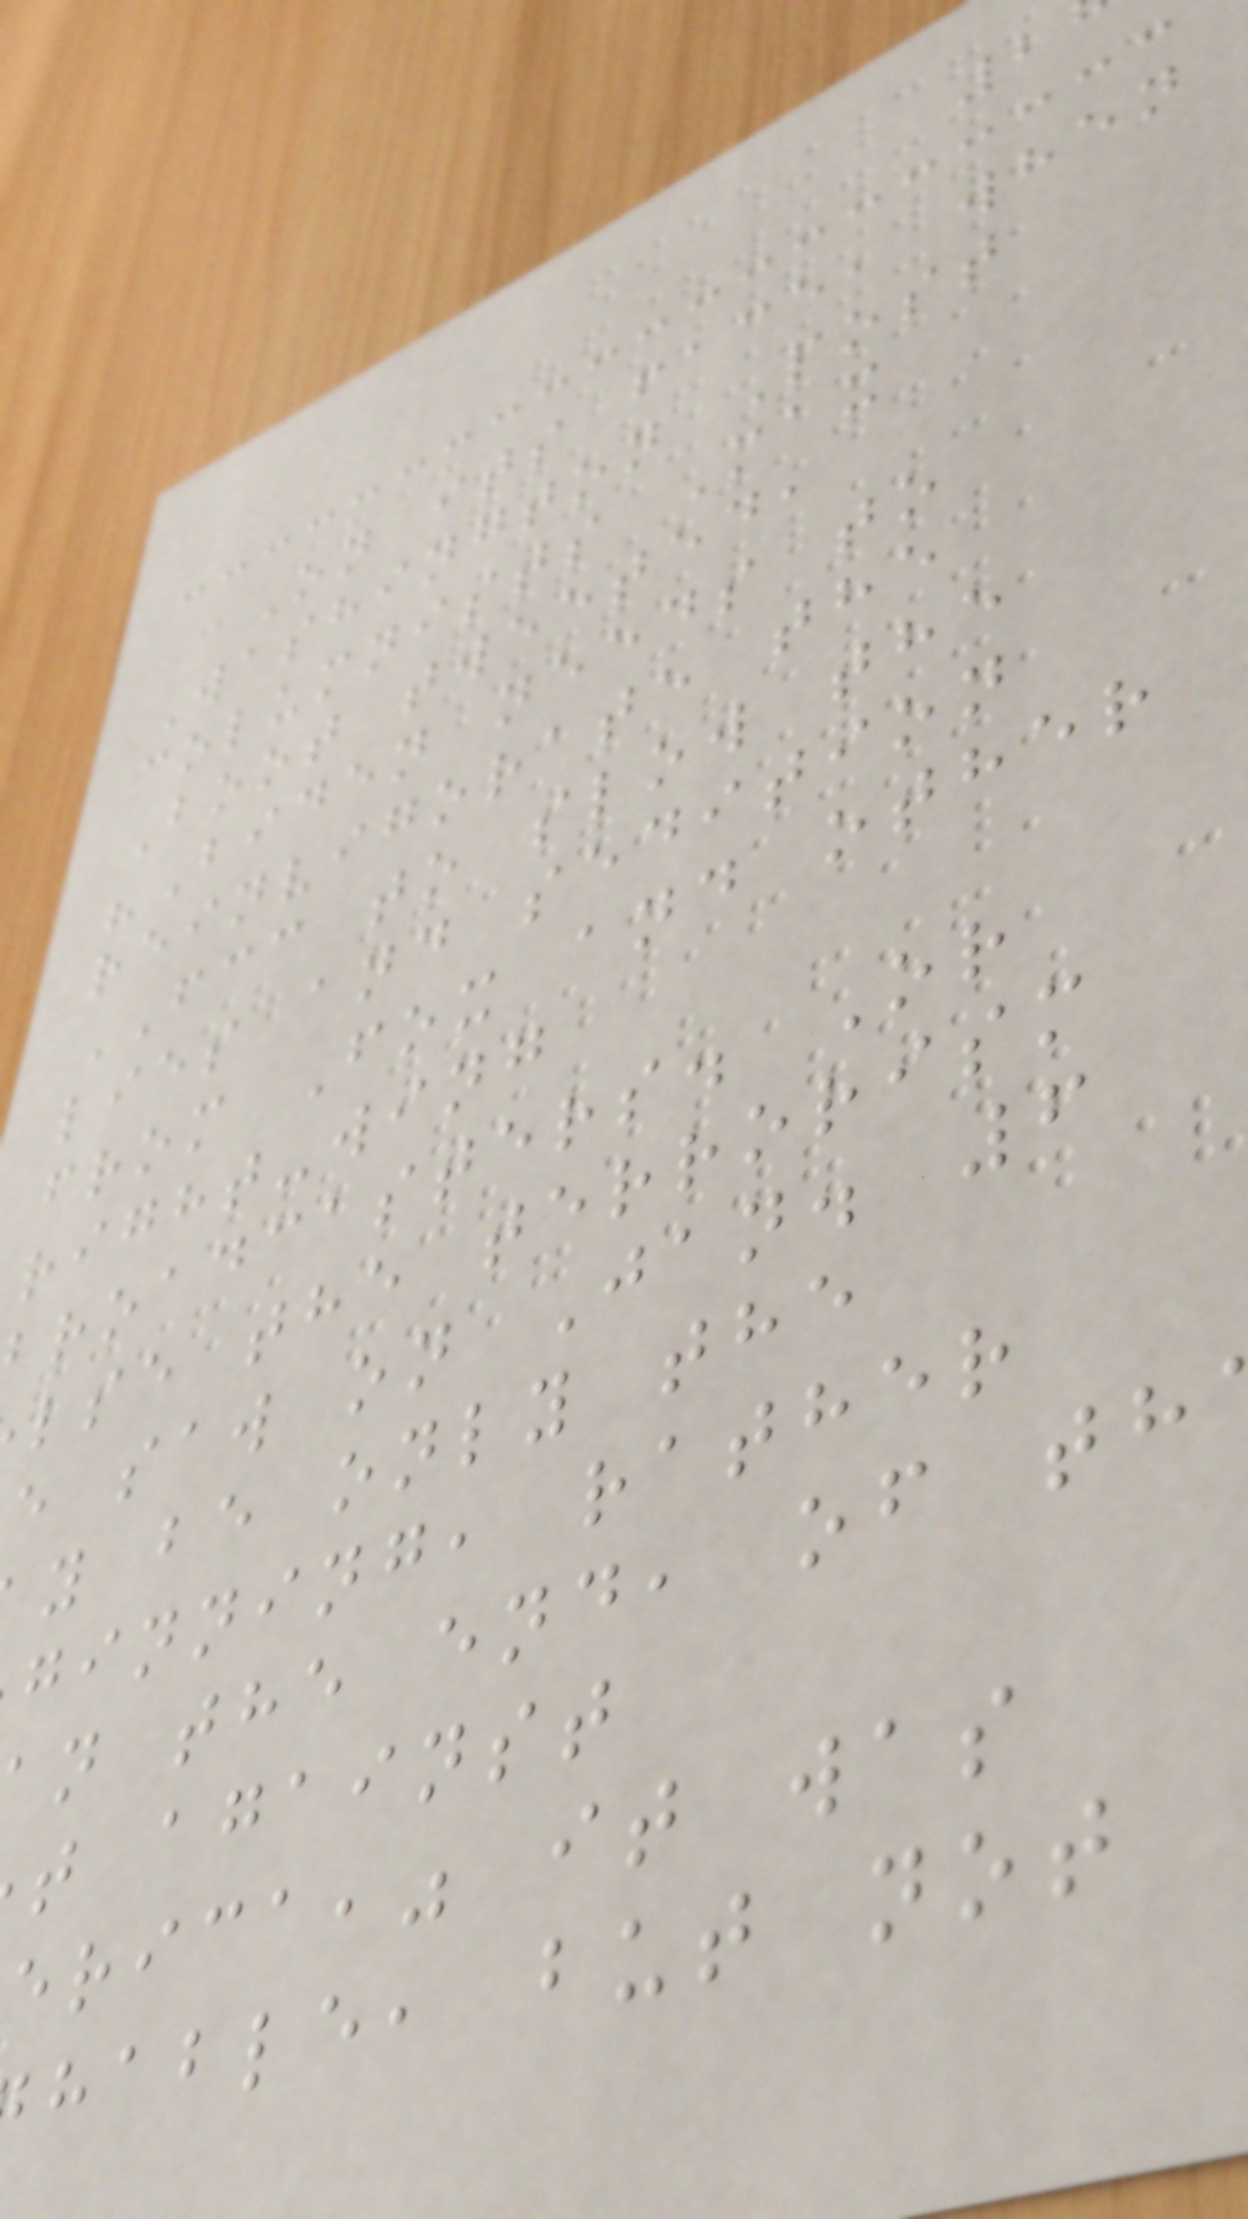On its face, when
Washington Post
columnists Max
Boot tweeted,
"Biden needs to
reinvigorate the
FCC to slow the
lies and sedition
from Fox and other
right-wing
roadcasters. Or
lse the terrorism
e saw on Jan. 6
y be only the
ginning, rather
n the end, of th
t against
erica," it was
hable, but not
